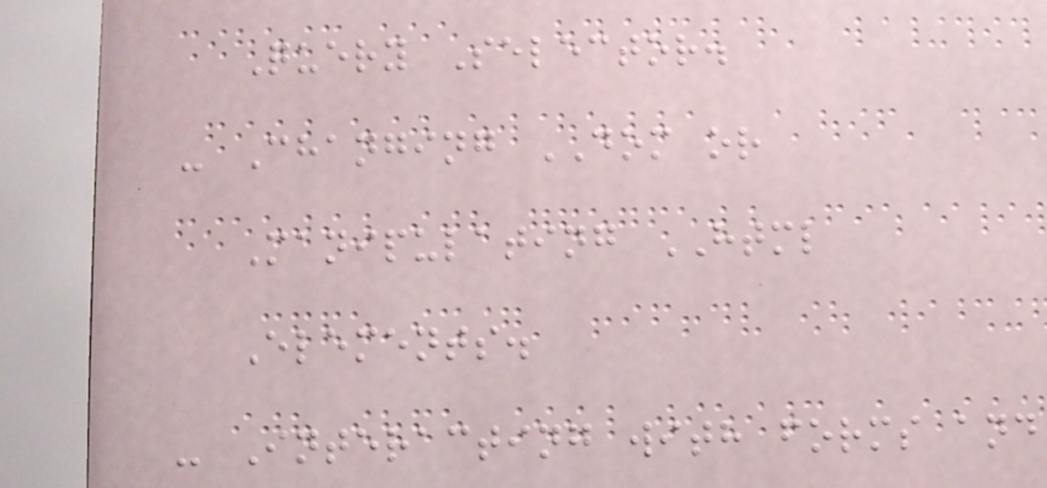Query Selector.
- Changing DOM or
Manipulating HTML
Elements.
- Interacting with forms and
